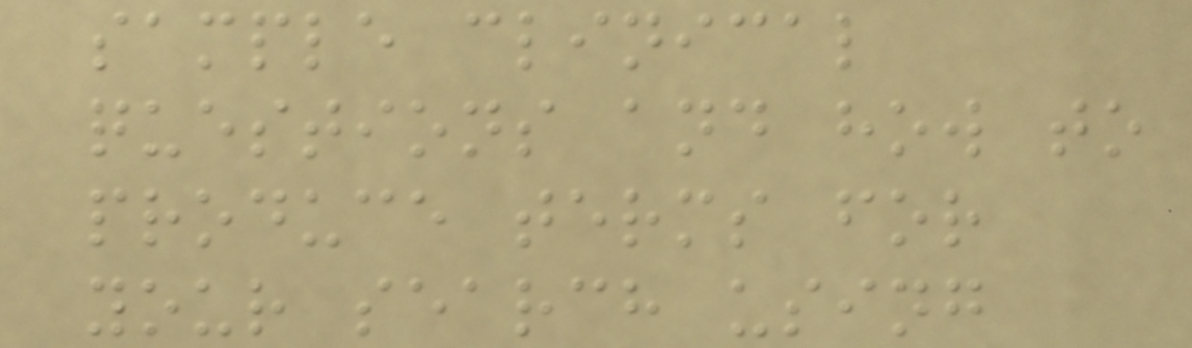sample clinical
questions and how to
produce terms for
your search using
